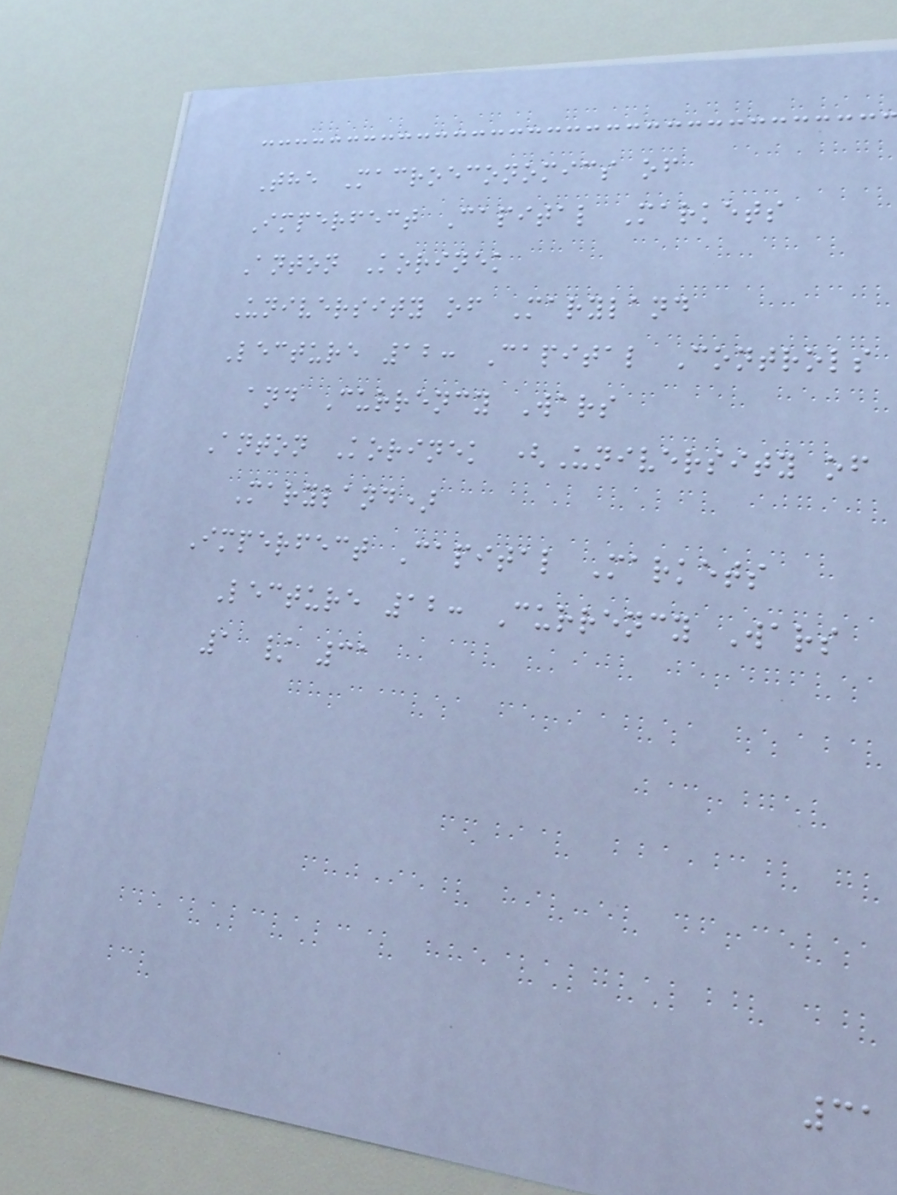The Macroeconomics of
Imperfect Capital Markets
Anton Korinek
University of Maryland
Lecture 12: Capital Controls
and Currency Wars
Anton Korinek (University of
Maryland)
Imperfect Capital Markets
Lecture 12: Currency Wars
1 / 31
31
